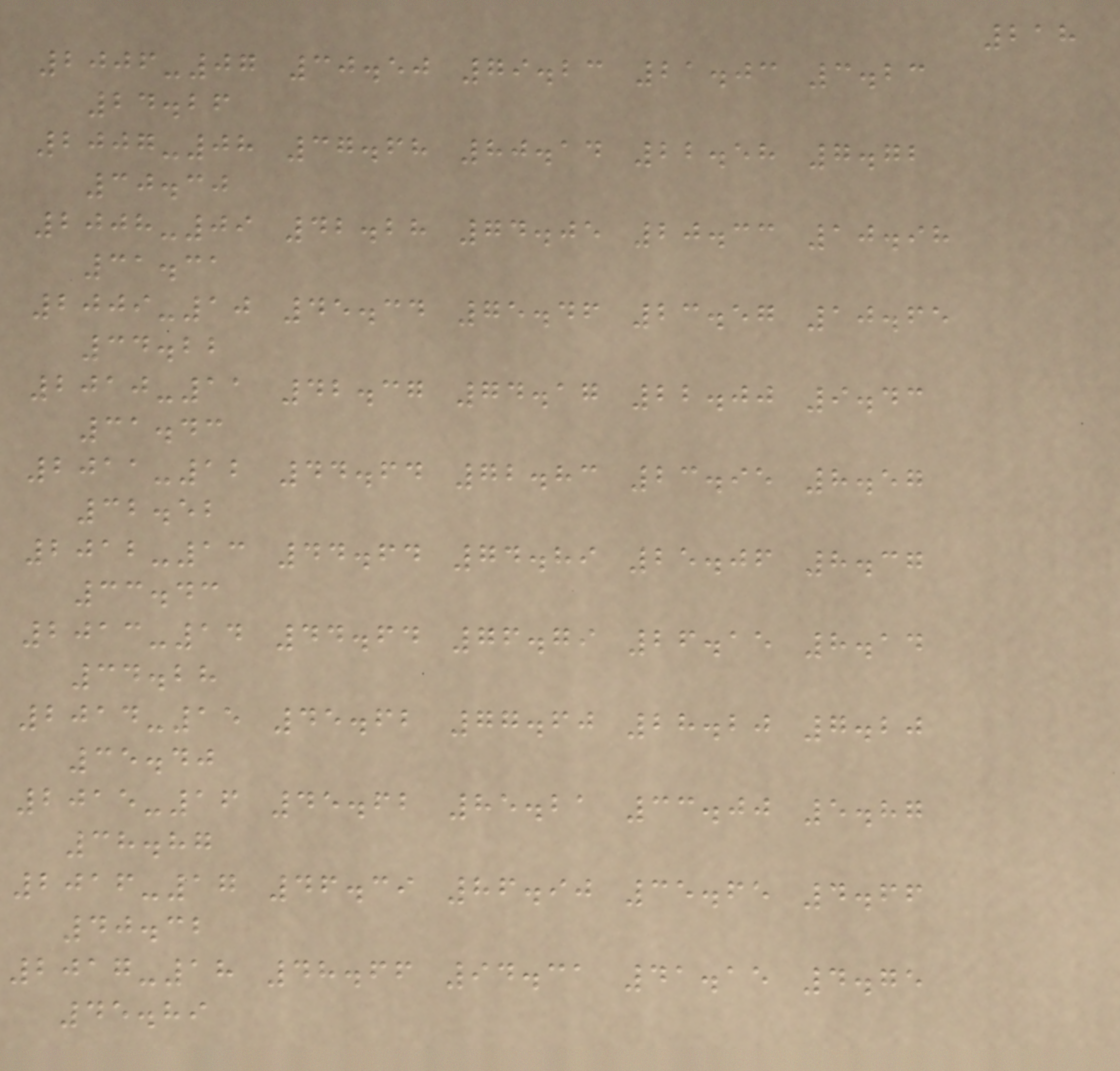218
2006-07 30.50 79.23 21.03 3.23
24.26
2007-08 37.68 80.14 22.58 7.72
30.30
2008-09 42.28 74.05 20.33 10.98
31.31
2009-10 45.34 75.46 23.57 10.65
34.22
2010-11 42.37 74.17 22.00 9.43
31.43
2011-12 44.64 72.83 23.95 8.57
32.52
2012-13 44.64 74.89 25.06 8.37
33.43
2013-14 44.64 76.79 26.15 8.14
34.28
2014-15 45.62 77.60 28.20 7.20
35.40
2015-16 45.62 85.21 33.00 5.87
38.87
2016-17 46.39 86.90 35.65 4.66
40.32
2017-18 48.66 94.31 41.15 4.75
45.89
